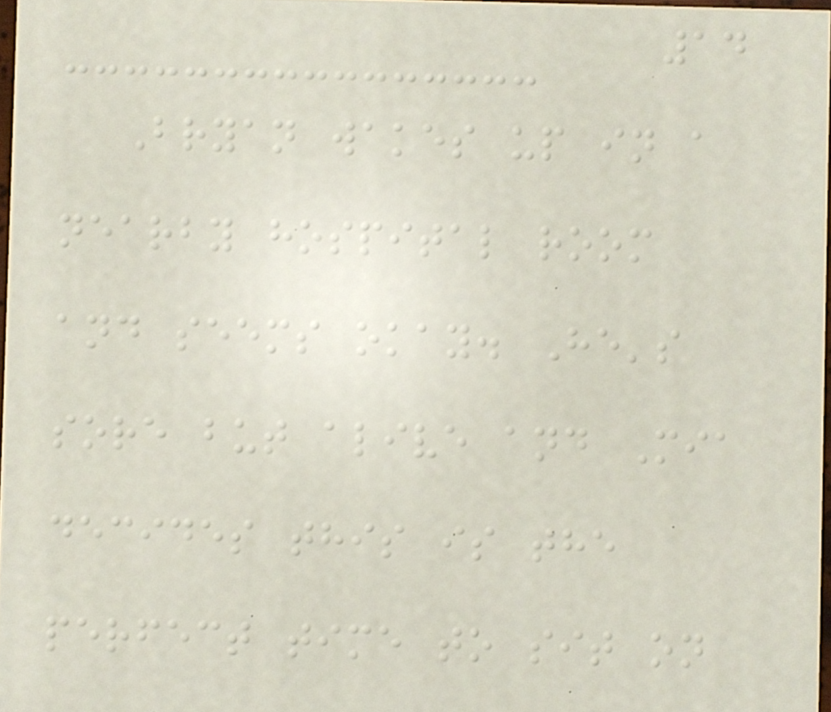14
Bryan wakes up in a
nearby hospital room
and seems okay. He's
sore but alive and Mia
decides this is the
perfect time to sit on
